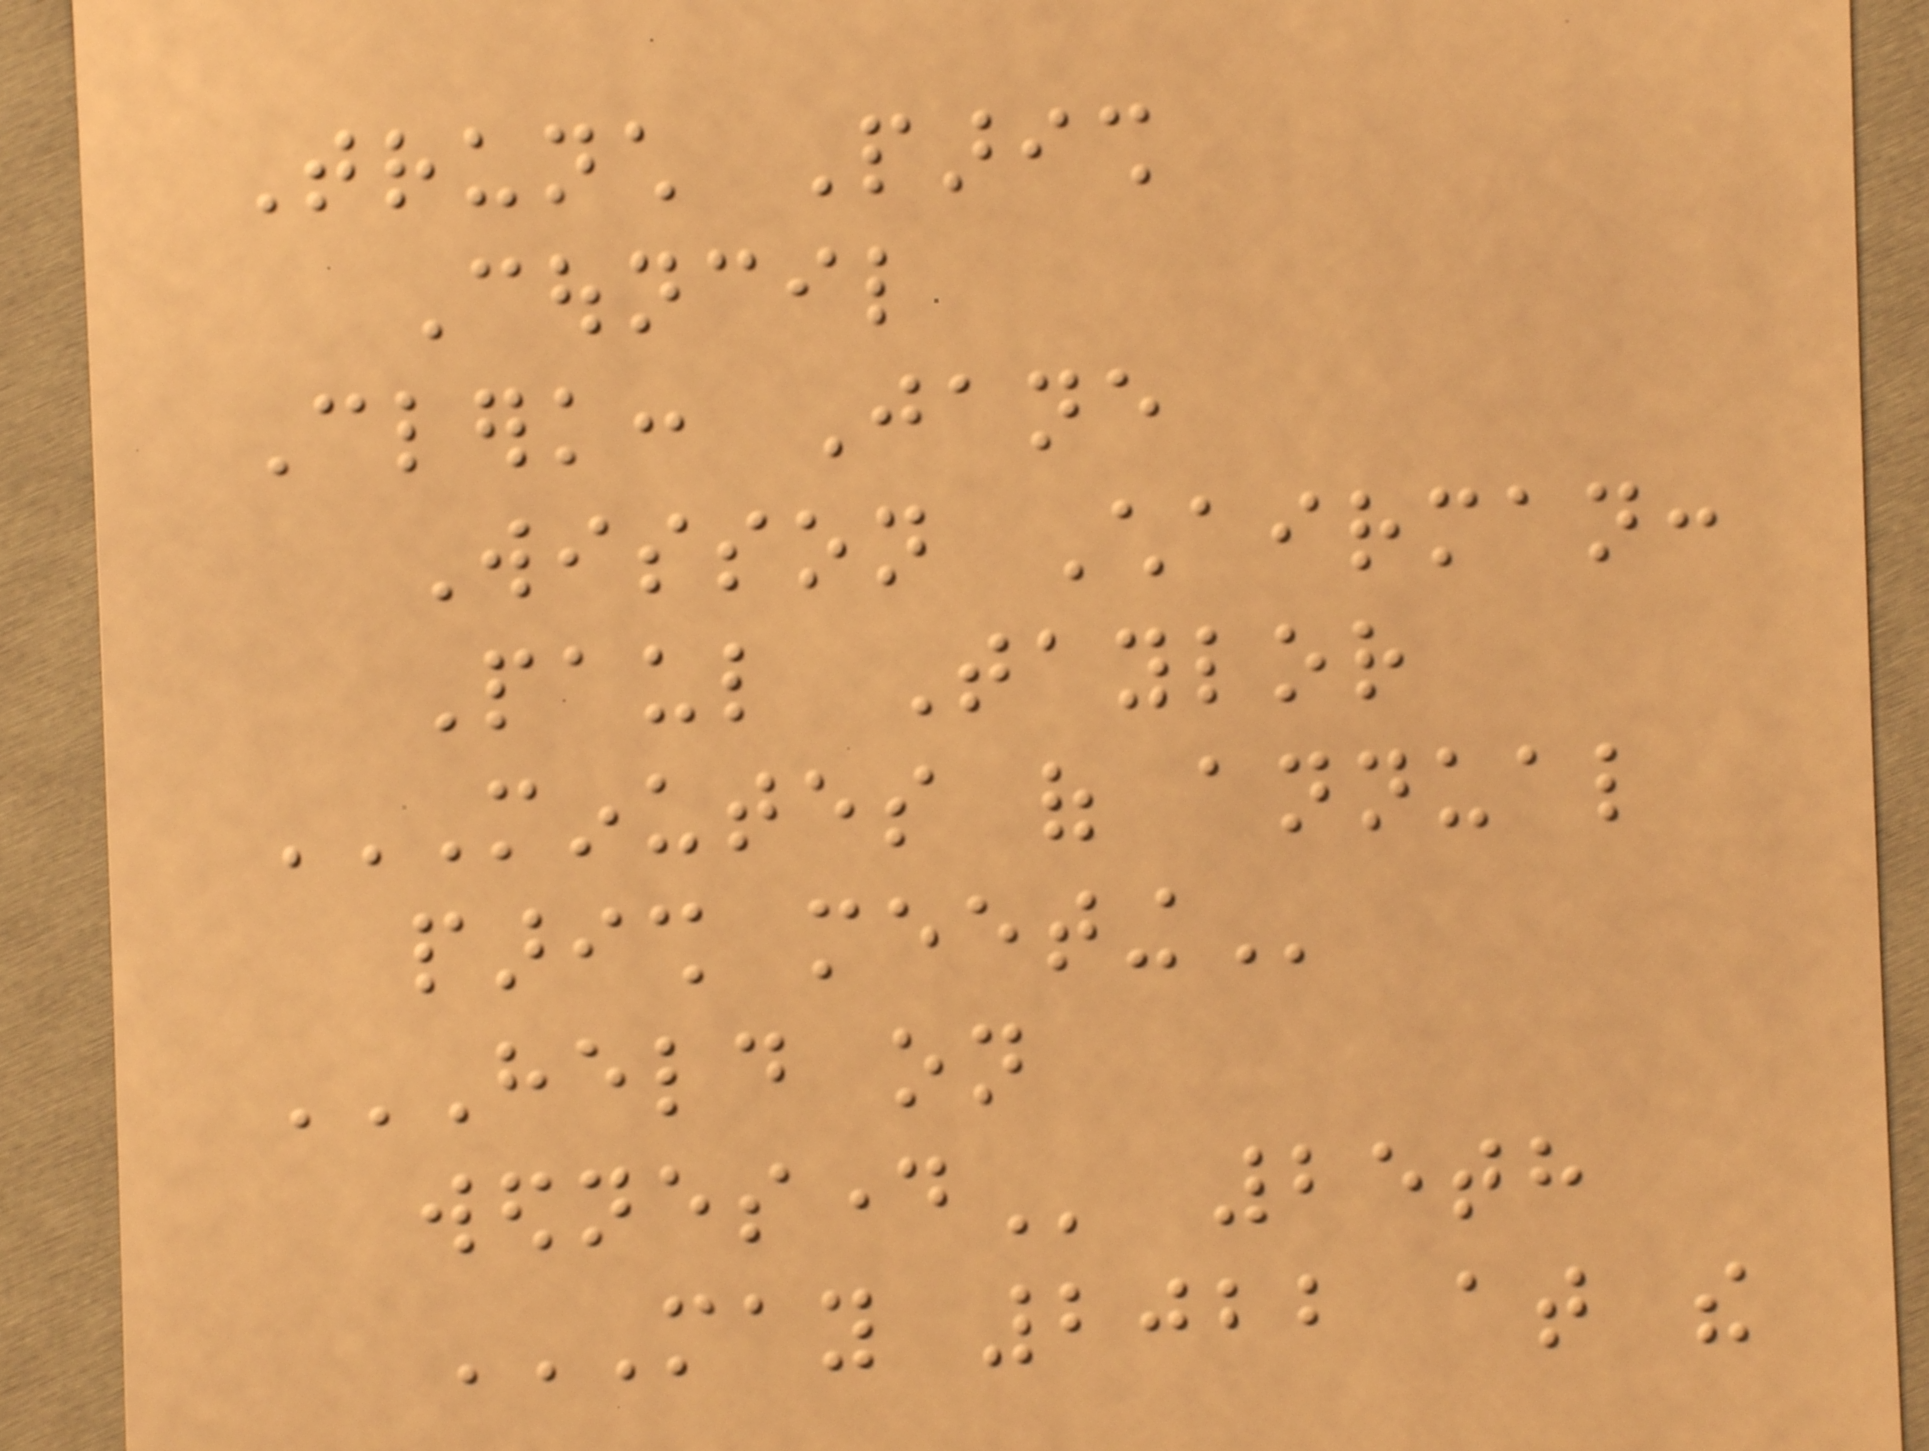Trunch Parish
Council
Clerk: Jane
Wisson Chairman:
Paul Taylor
MINUTES OF ANNUAL
PARISH MEETING
HELD ON
WEDNESDAY 25th
MAY 2022 AT THE
